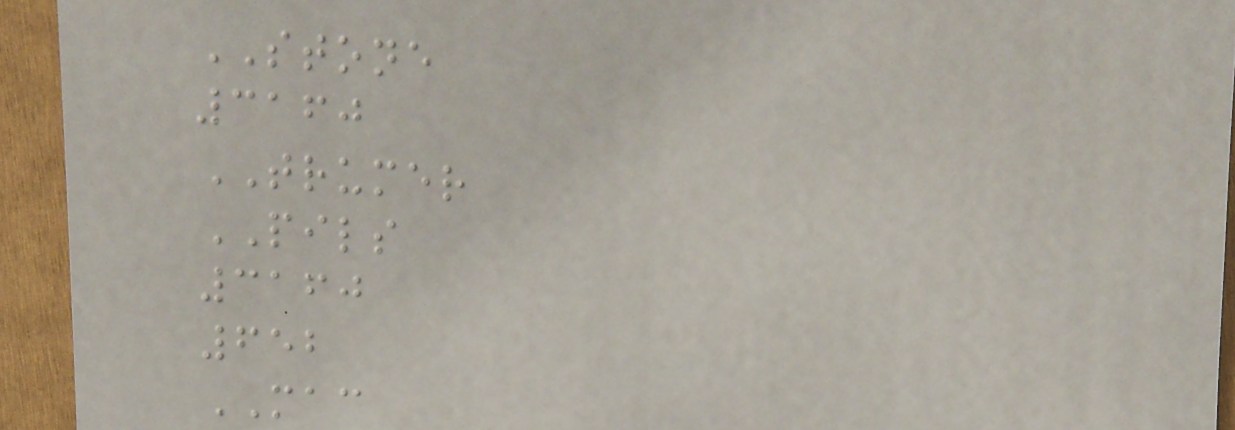STONE
3160
TRUMER
PILS
3160
652
MAC
